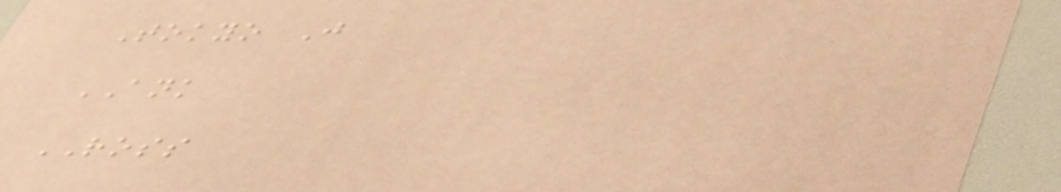Tokyo J
ANK
ROSS
